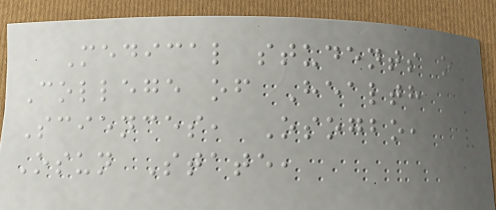Medical students of
College of Health
Sciences, Osogbo,
Osun State,
